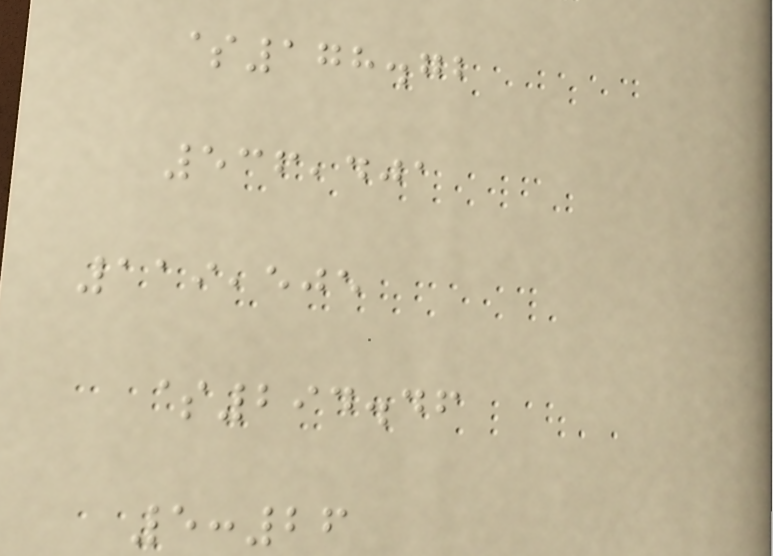$178.72
536,401
119,505
$294.46
5:26
